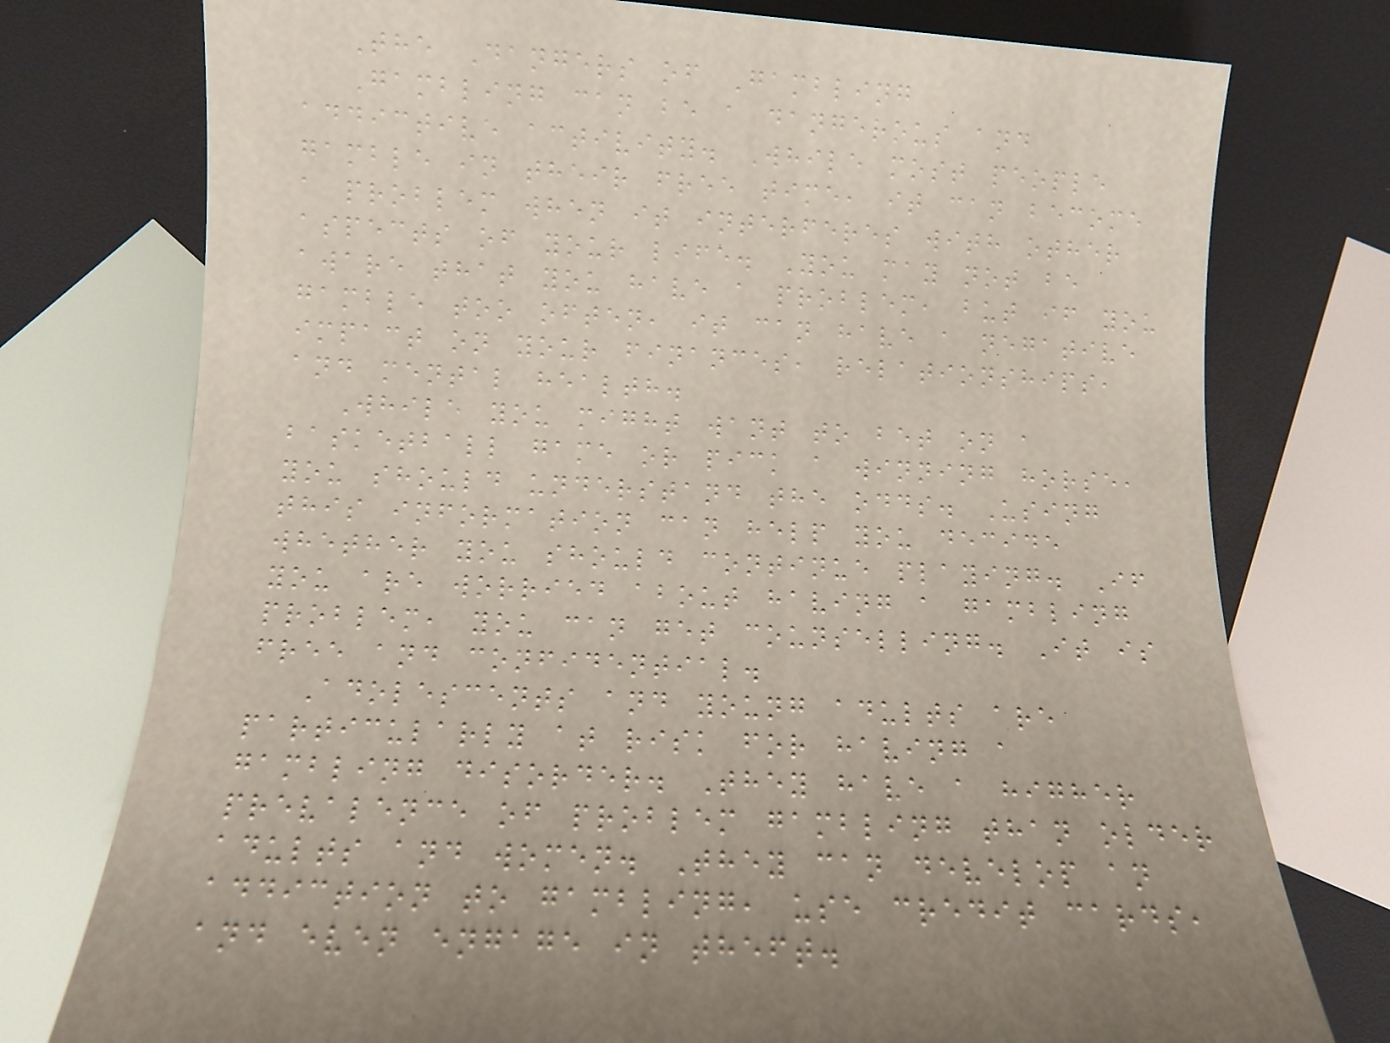The Dangers of Gambling
Gambling can be a dangerous and
addictive activity. While most people
gamble in their free time, it can become
a problem when it interferes with other
aspects of your life. You may not be
aware that you have a problem, but if you
gamble too often, it can have a negative
impact on your finances, relationships,
and mental health.
While you might want to bet on a
basketball game or pick a winning horse,
you should understand the odds. Using
this information can help you decide
whether you should continue playing. If
you are worried about having a gambling
problem, you can get counselling. It is
free and confidential.
Adolescents and young adults are
particularly at risk for having a
gambling disorder. They have a higher
prevalence of problem gambling than older
adults and women. They can develop an
addiction to gambling, use credit cards,
and even engage in theft.
